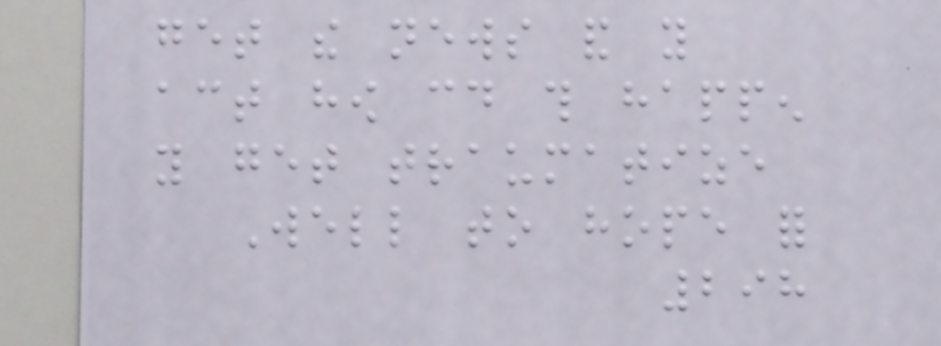get the news and you
act how could this happen
you get traumatize
Well to hope for
298
